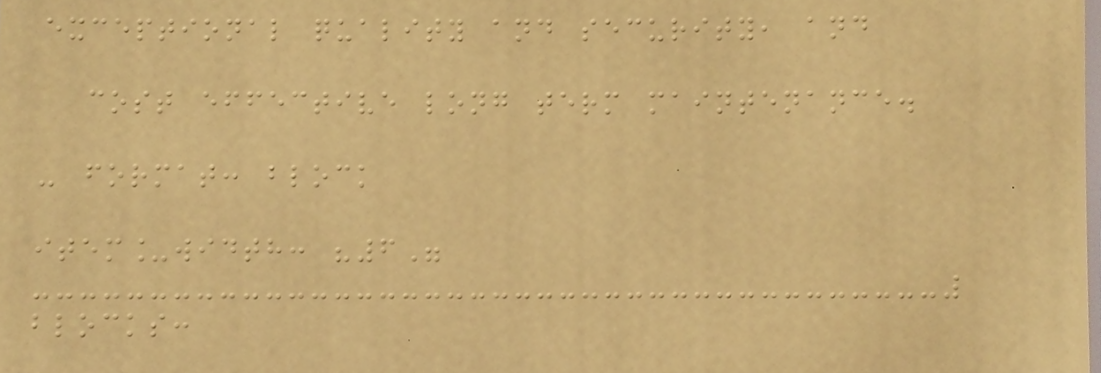exceptional quality and security, and
cost effective long term maintenance.
- format: block
item_width: "6"
blocks:
